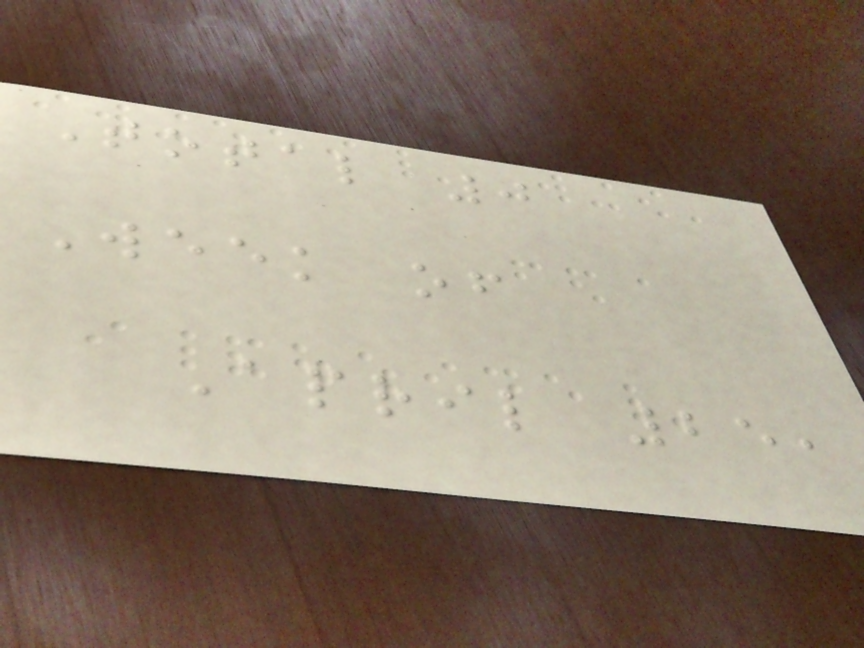Total 0
Week of
April 25,
